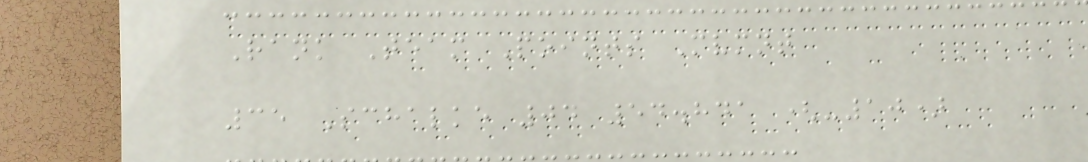Rank Team Points Mvmnt
35 Schalke 04 54.841 (-10)
